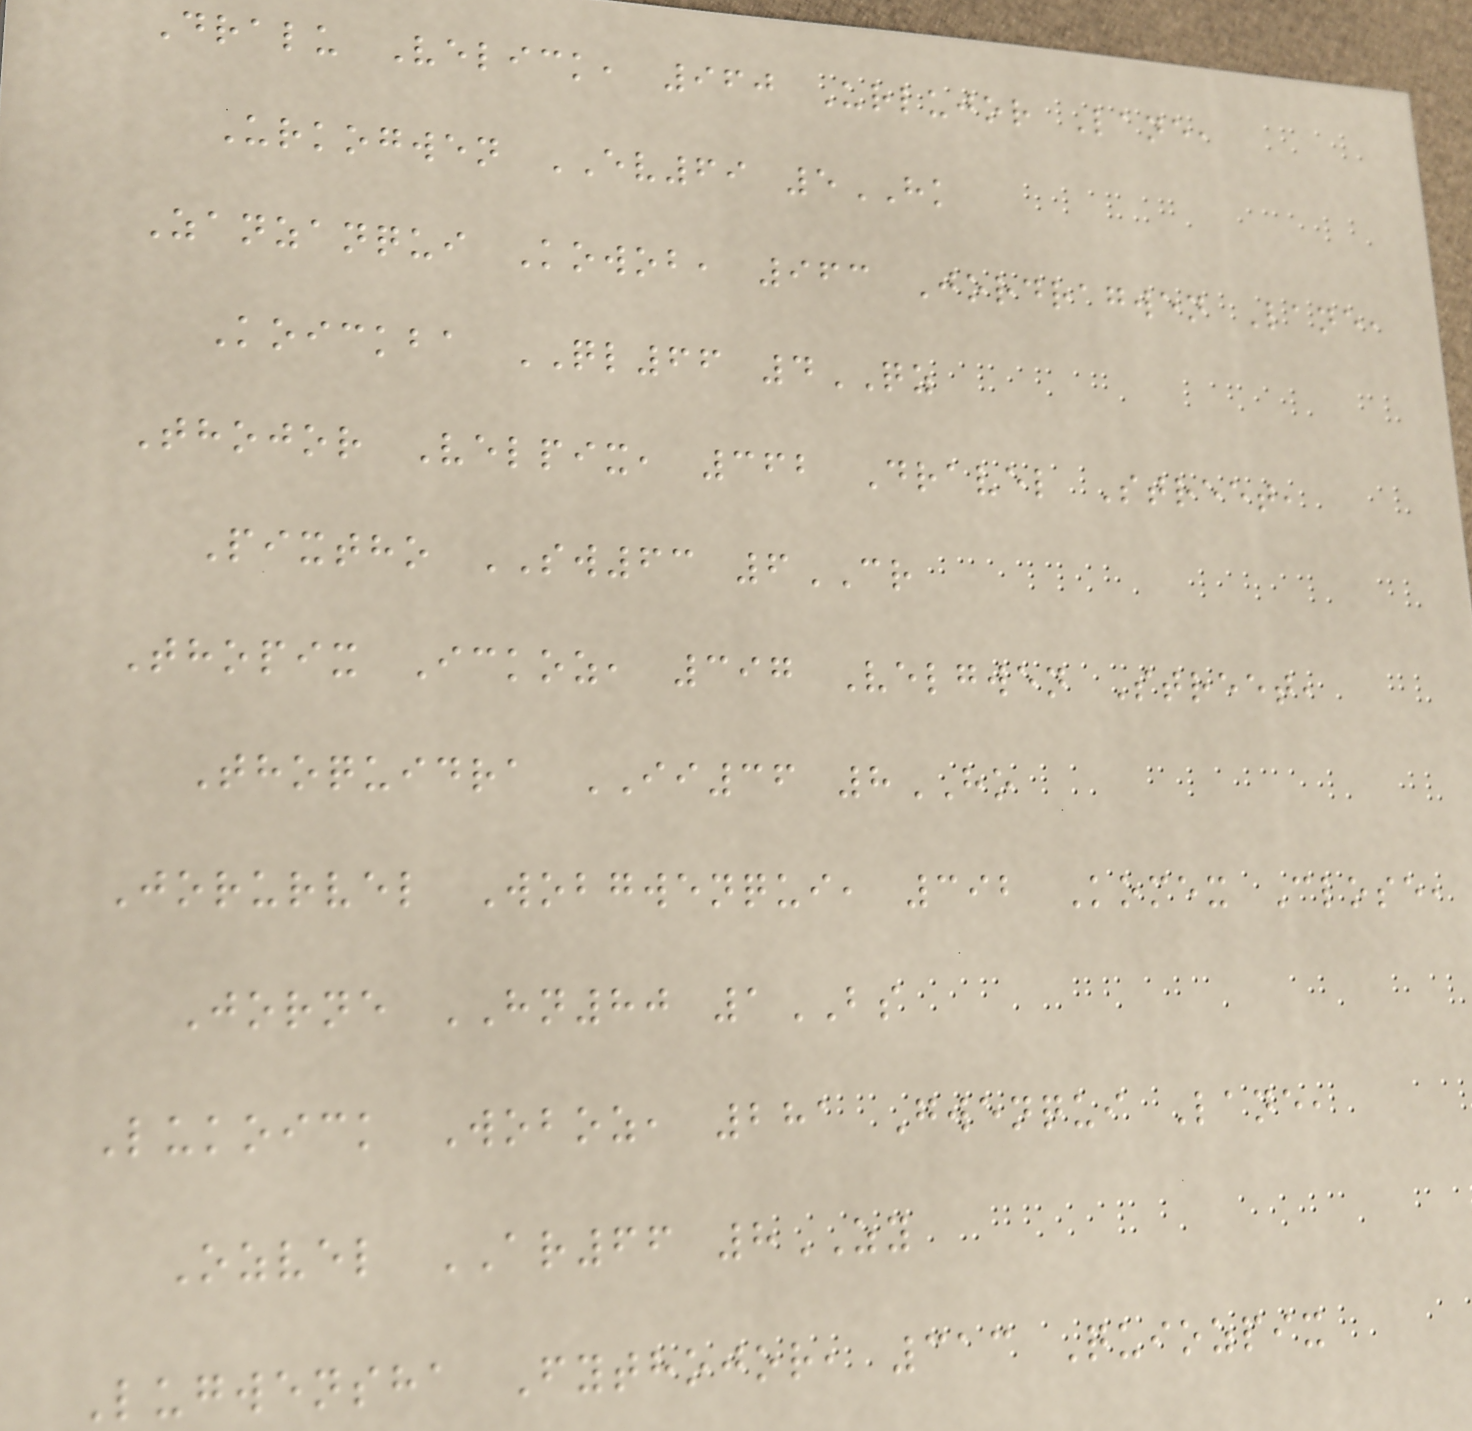Dralu Velick, 960 Urlujor Lane,
Urkogwen EV69 5HK
Zanzanqui Kowob, 963 Jordragwen Lane,
Koickba QL66 4QZ
Thojor Velpix, 362 Dravel Street,
Pixtho SW63 6CR
Thopix Ickoz, 397 Velgwen Street,
Thoquidra II36 8HO
Jorurvel Wobgwenqui, 392 Komex Close,
Jorne HN80 1BS
Lukoick Woboz, 281 Gwenqui Lane,
Ozvel AR66 8ZY
Lugwensha Fythojor, 313 Quiozpix
